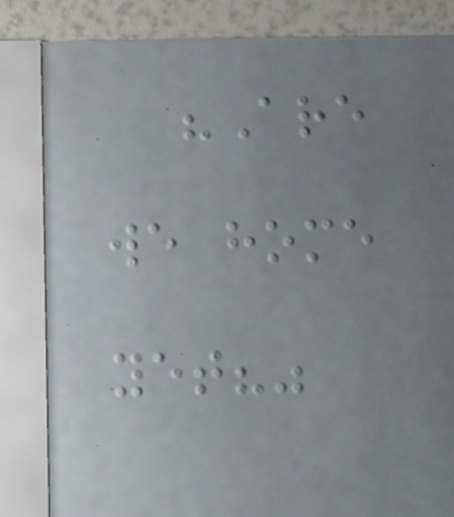"Are
we home
yet?"
